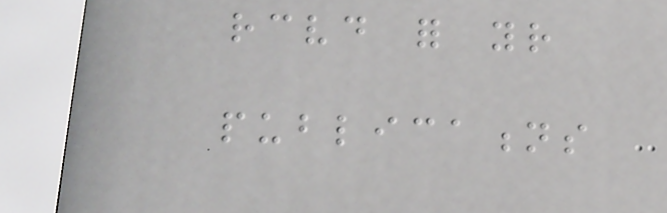received for your
publications
